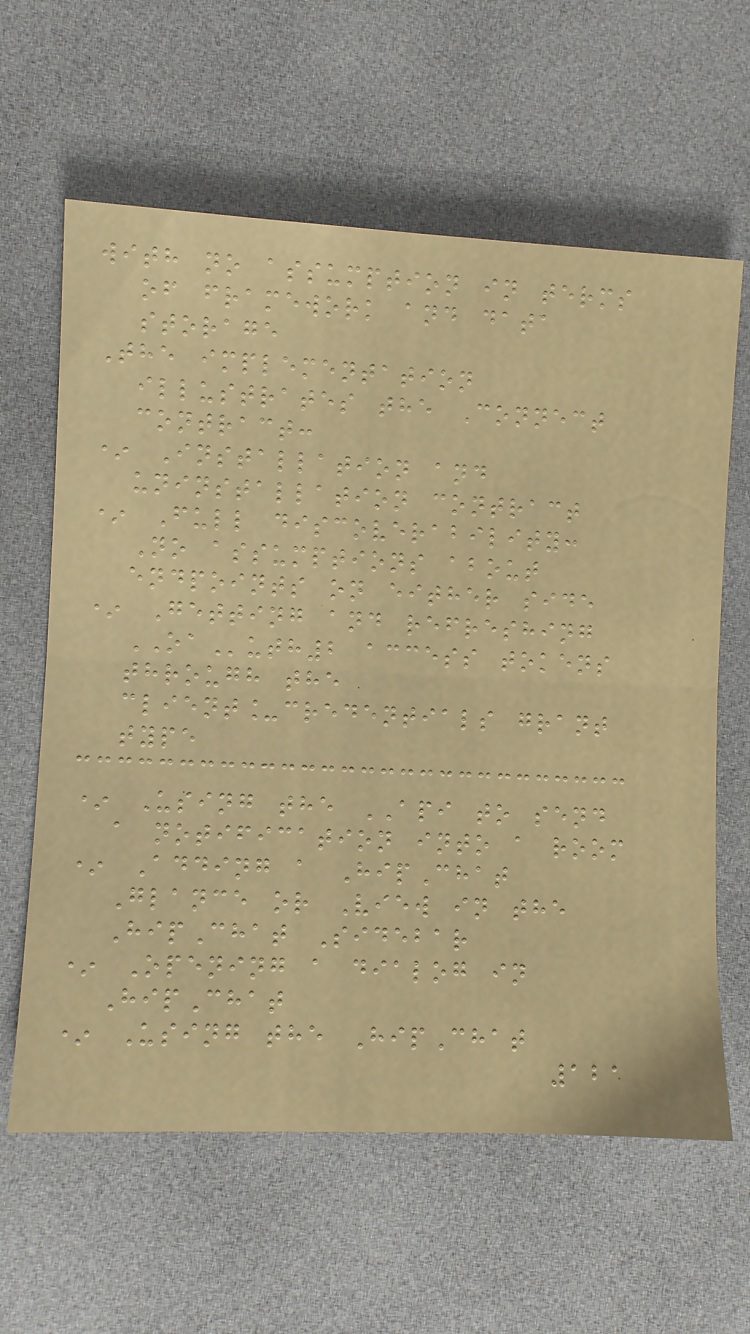with no assumption in terms
of framework and data
storage
The implementation
illustrates the Connect
contract:
* Installation and
uninstallation contract
* Full discoverability:
No assumptions about
endpoints on either side
* Getting and refreshing
OAuth2 access tokens
through the
client_credentials grant
type
* Using the API to send
a notification into a room
* Adding a HipChat
Glance or View in the
HipChat Sidebar
* Opening a dialog in
HipChat
* Using the HipChat
121
